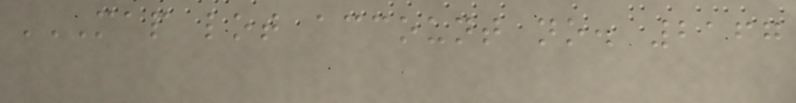MAP LOT ACCOUNT NO. 2167
